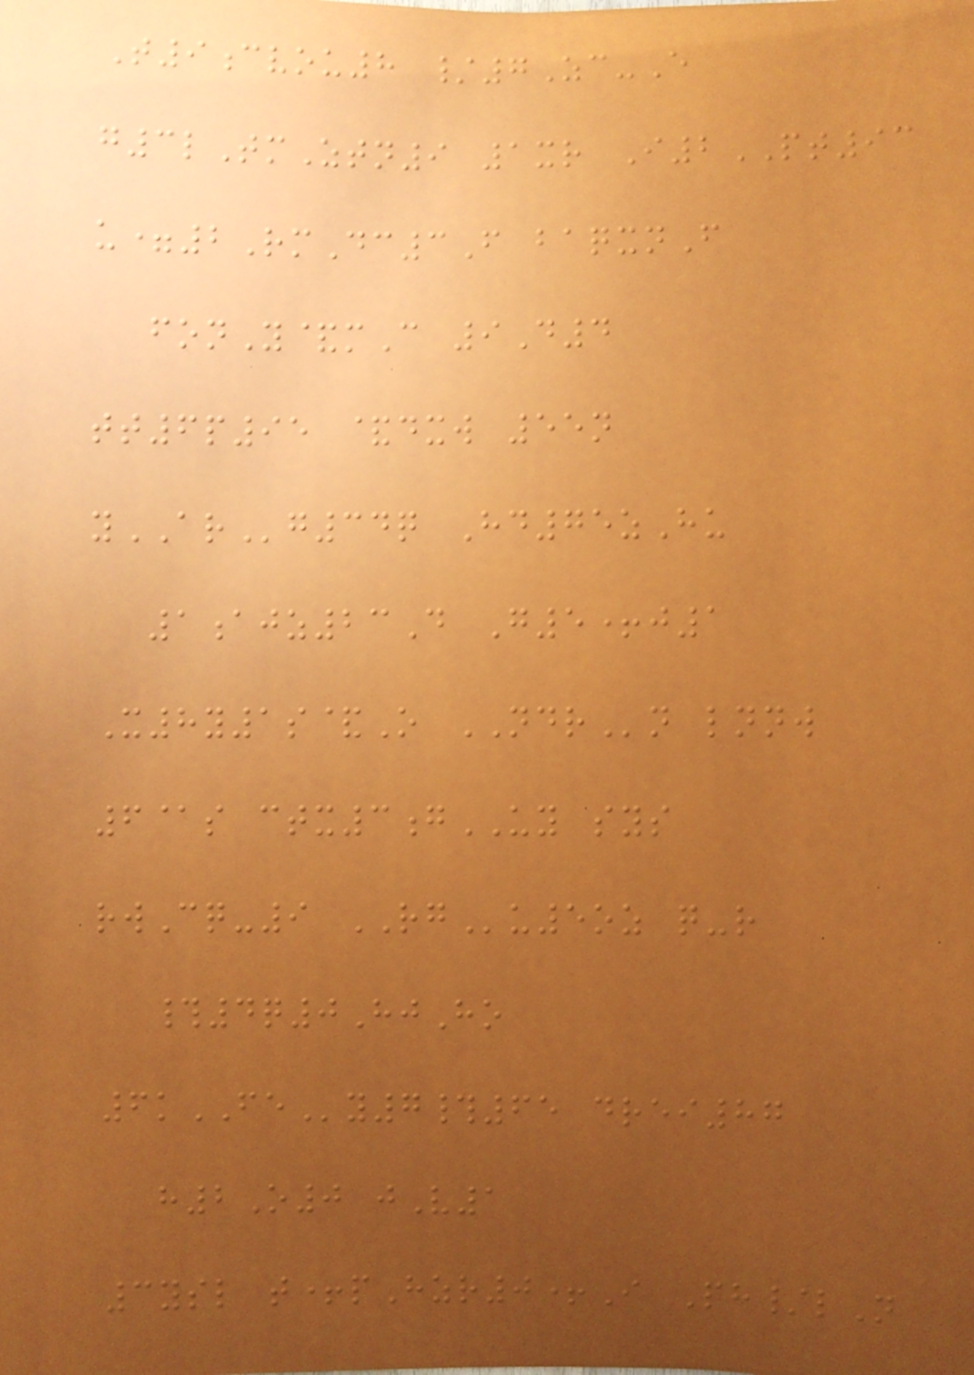T9cvou8 /7Zc-E
g3lTmZtn9 1xr I2PT93
u=2RmDc3F baqxnF
fonY&mC 9D4
tt6p95 &dxw 55n
yARg34q Hd75zHu
1ajz23D G5+j1
X8y1s&O NDRn lnnw
6@s ctx3gUY sys
rwCq-9 RGu5oz q-r
#4q0HjHo
6kFEy7#65 drei87
h2O0 jV1
3ysl t+pHzr0+I Ph/lN
